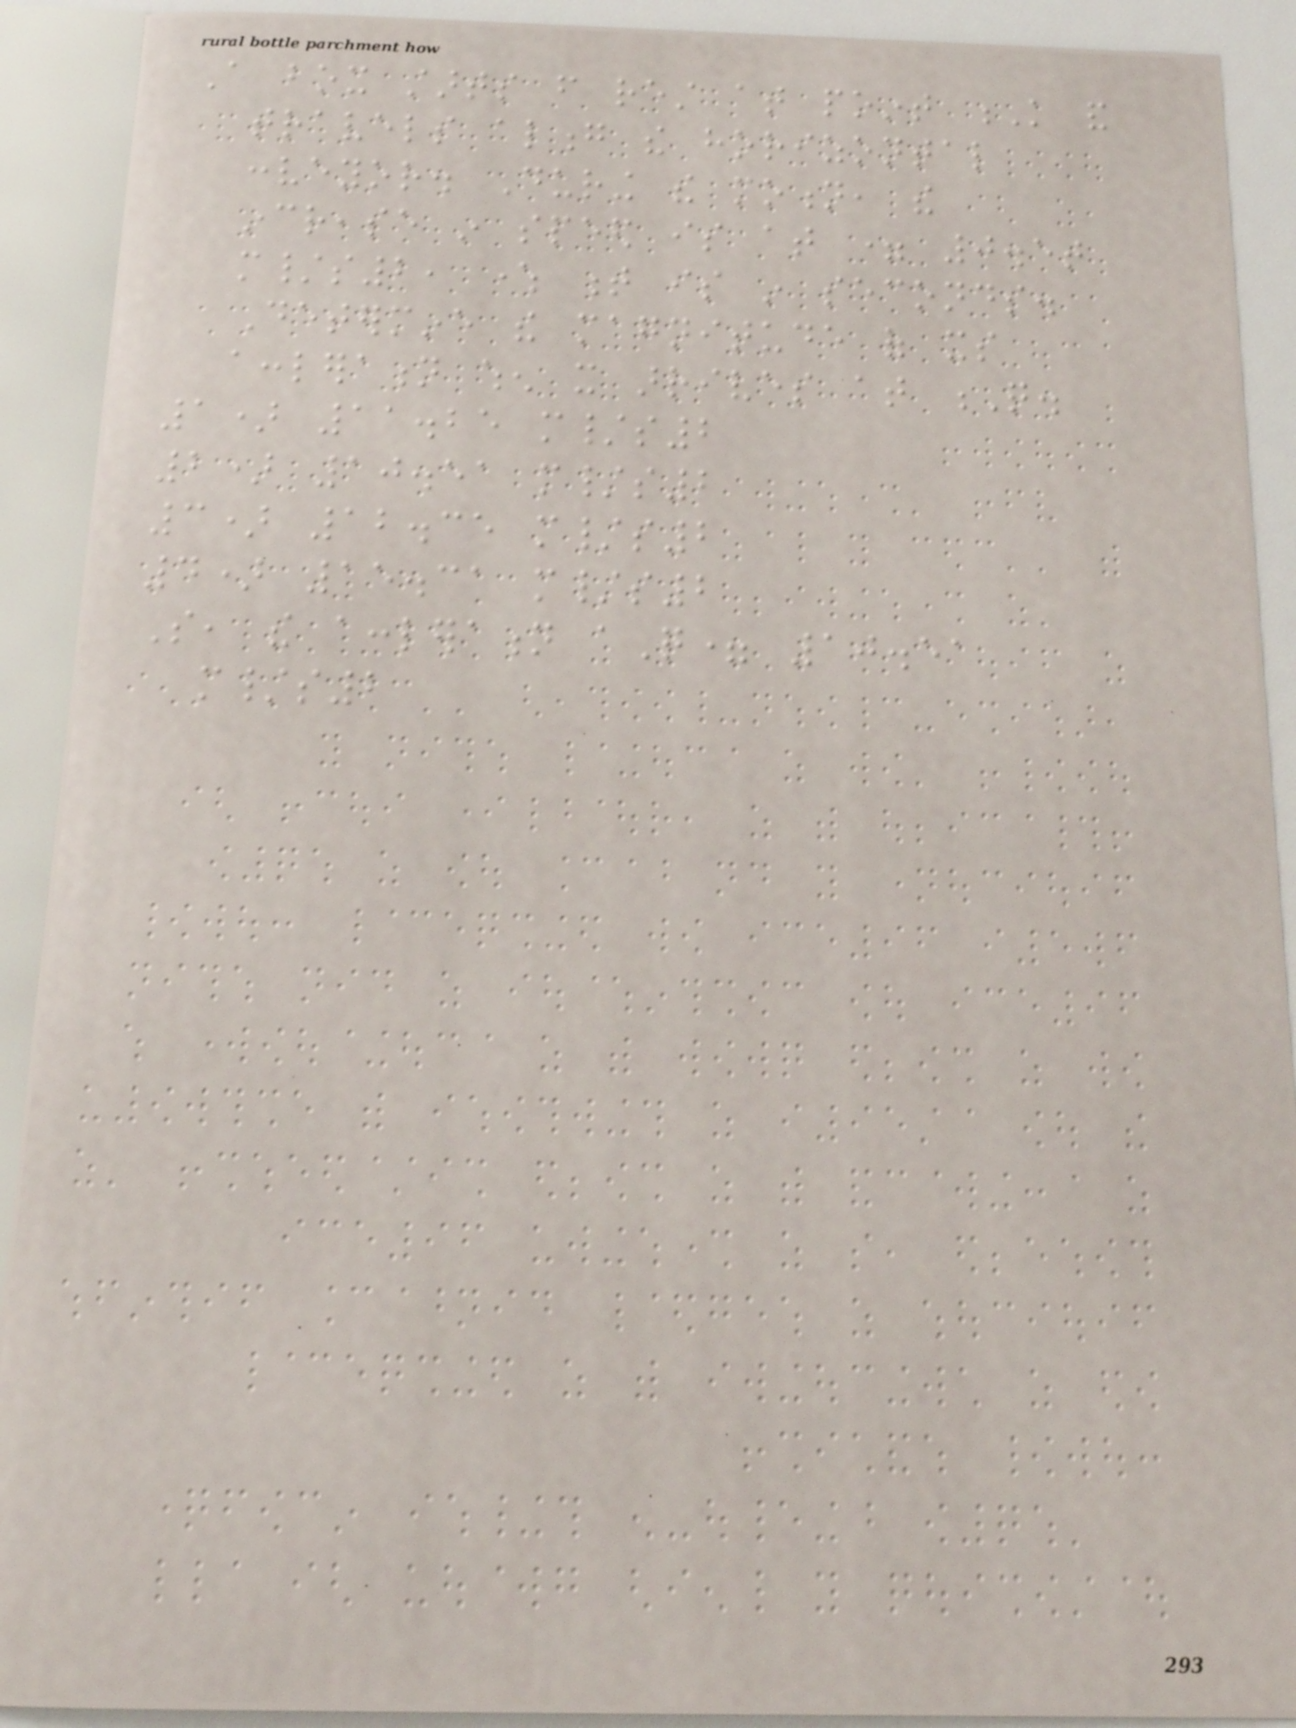A box starts from rest at point K and
travels along the horizontal
conveyor. During the motion, the
increase in speed is at = 0.5t
m/s2, where t is in seconds.
Determine the magnitude of its
accleration when it arrives at Q.
1) 11.25 m/s2
2) 10.51 m/s2
3) 12.35 m/s2
4) 15.31 m/s2
So, the accleration aQ= 10.51
m/s2
